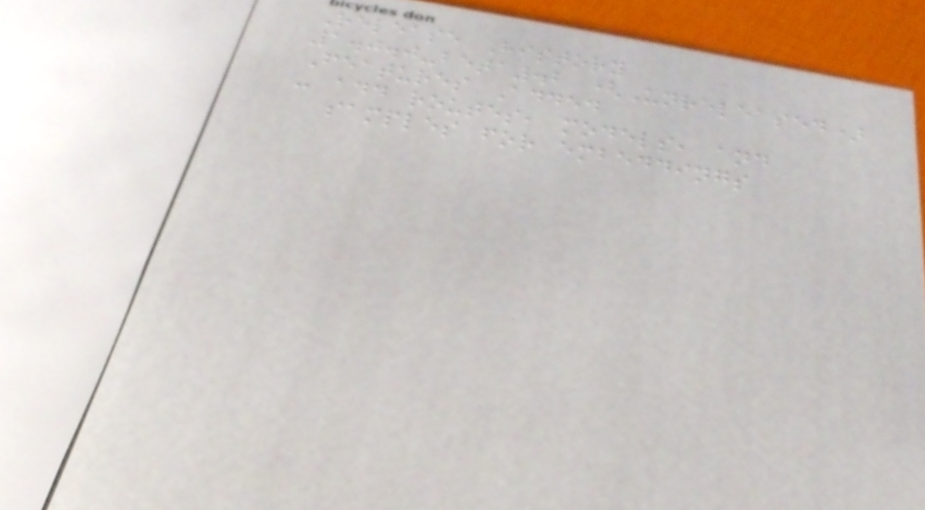Release History
1.0.0-beta.2 (Unreleased)
Features Added
- add routes, models, and
samples for embeddings
